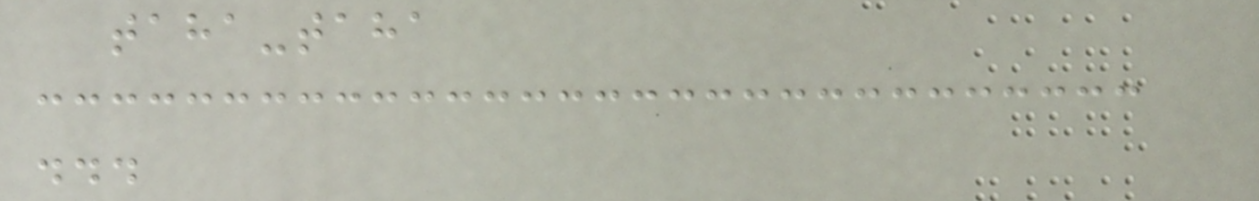taha-taha
...
